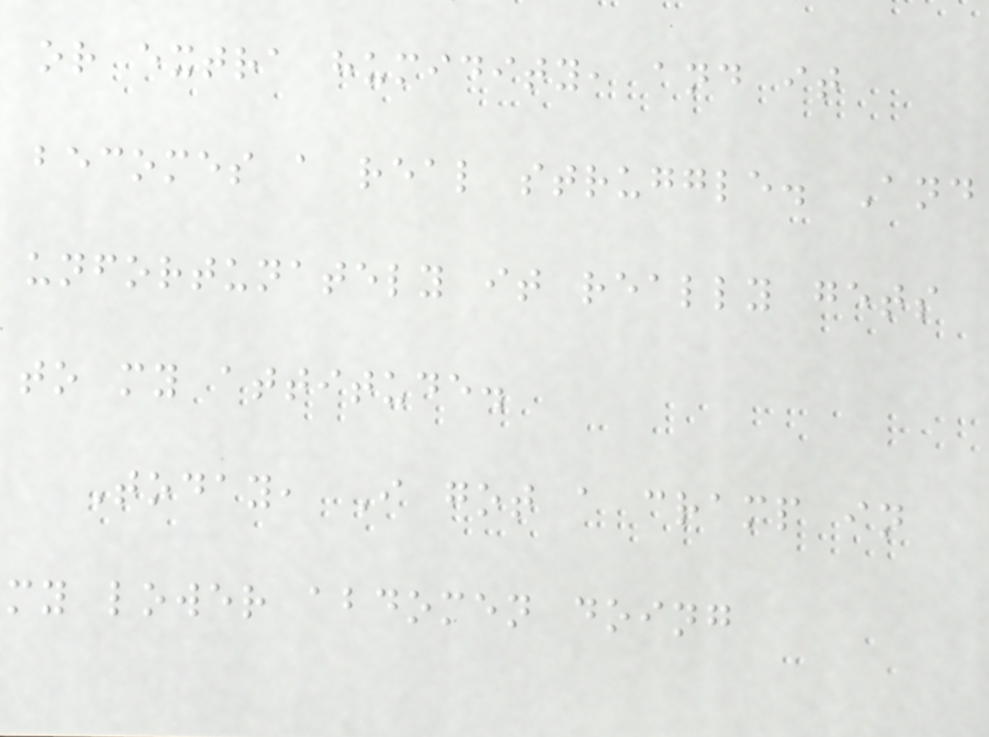or extra humidity, and it
becomes a real struggle. And
unfortunately it really gets
to my attitude.
Today, I got a cramp in
my lower abdomen doing
